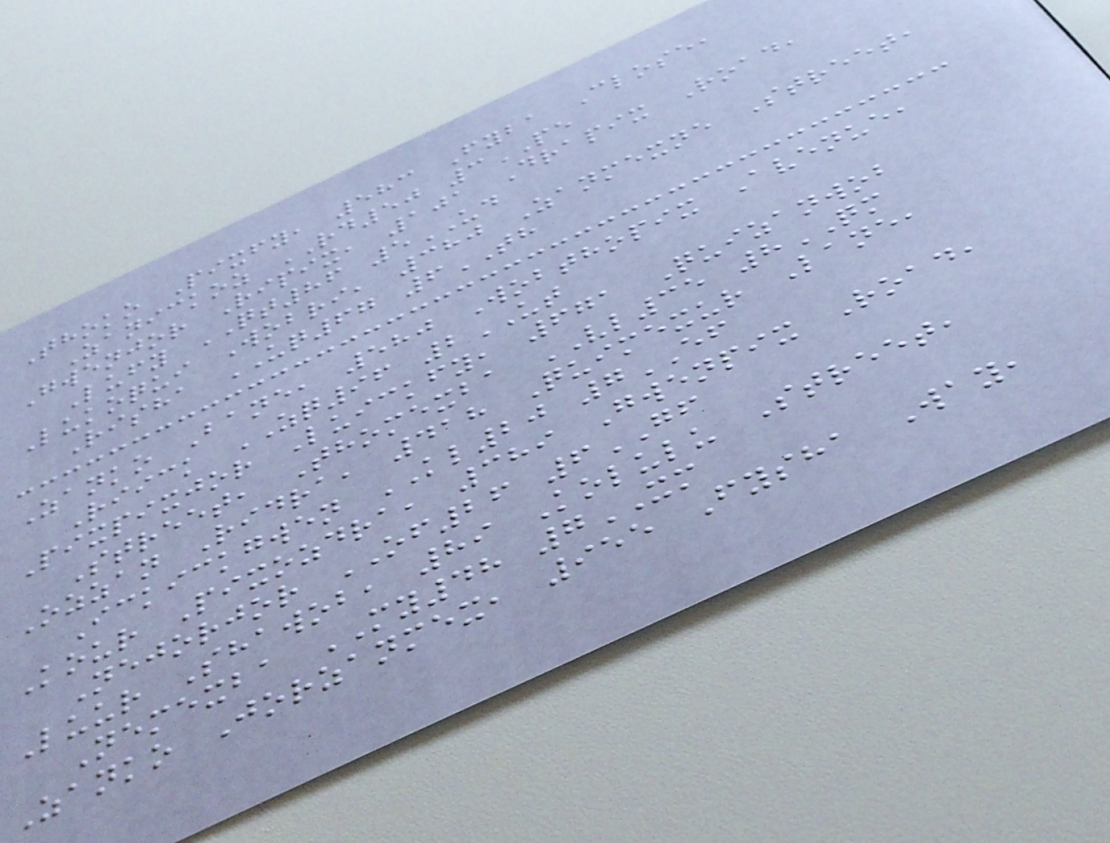Thoko Pixfy, 583 Fyba Close,
Zanickoz RD50 3PE
Gwenjor Ripix, 101 Drapix Road,
Lufy QT86 5UD
Lukoqui Wobri, 380 Zanmexne Street,
Risha UQ67 6TH
Zanko Bane, 580 Wobthopix Avenue,
Riick ZQ96 2UT
Pixpixjor Luickfy, 671 Quizanwob
Street, Thomexba VL35 8QM
Ozzan Ridra, 418 Quimexur Lane,
Ickickgwen KL20 7EF
Kour Pixozdra, 389 Gwenpix Road,
Nejorjor OF26 6GF
Luur Shawob, 89 Kolulu Street,
Nemexba MY48 7XM
Zanko Jorzanmex, 955 Fysha Way,
